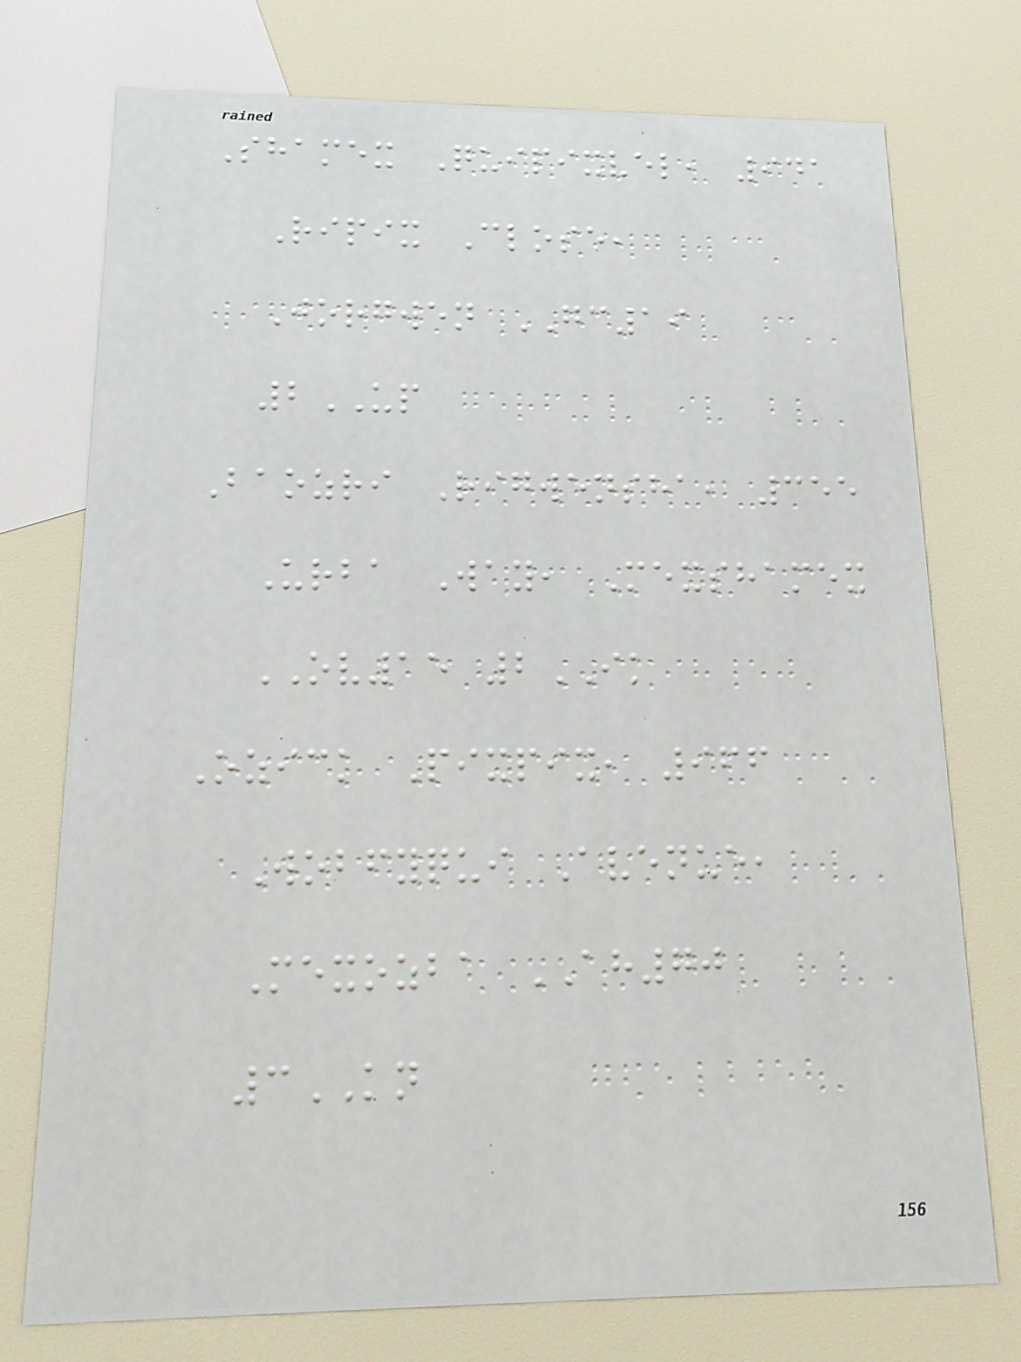Shamex Quipixvel, 941
Ripix Close,
Jorgwen GC19
2UP
Baozri Rigwensha, 355
Urba Way, Mexshamex
OV15 2IK
Ozick Pixpix, 966
Wobfyqui Avenue,
Mexozba AH70
3KN
